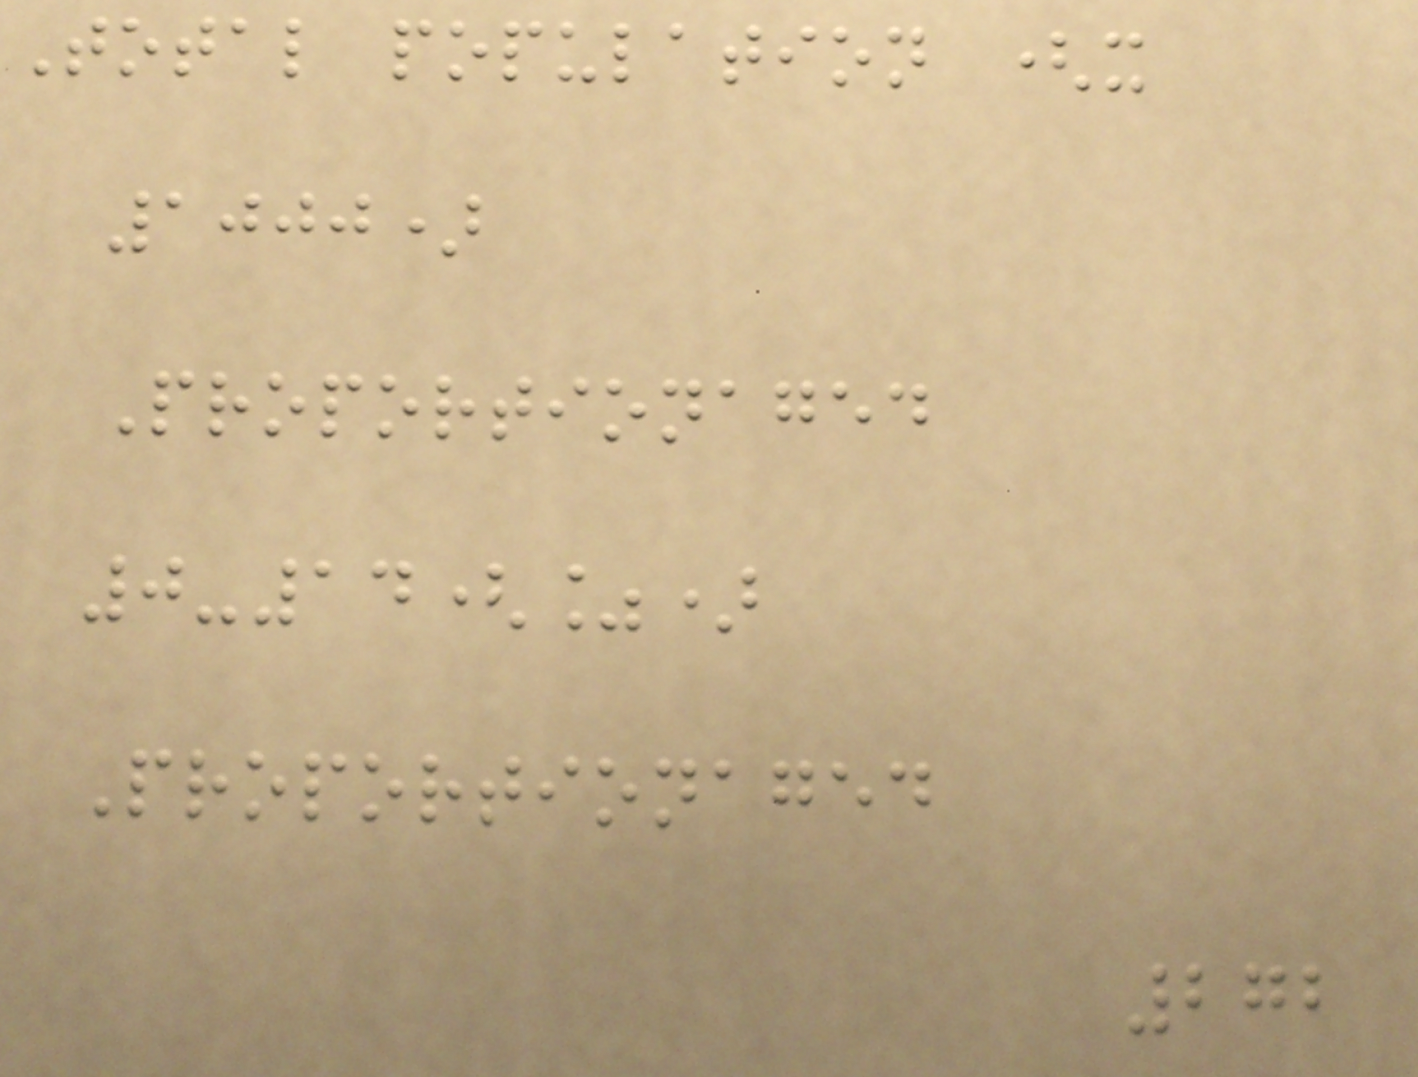Total population (x
1000)
Proportionaged
0-14(%)
Proportionaged
272
